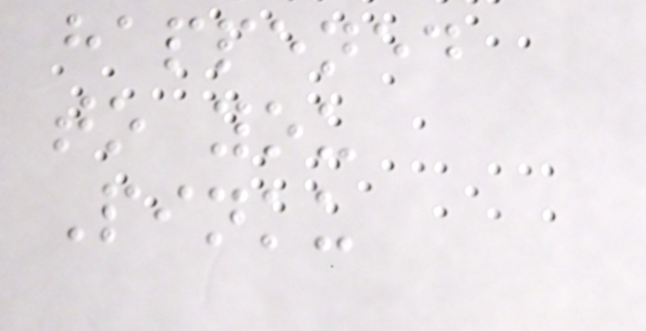happened
to you
Pinku
